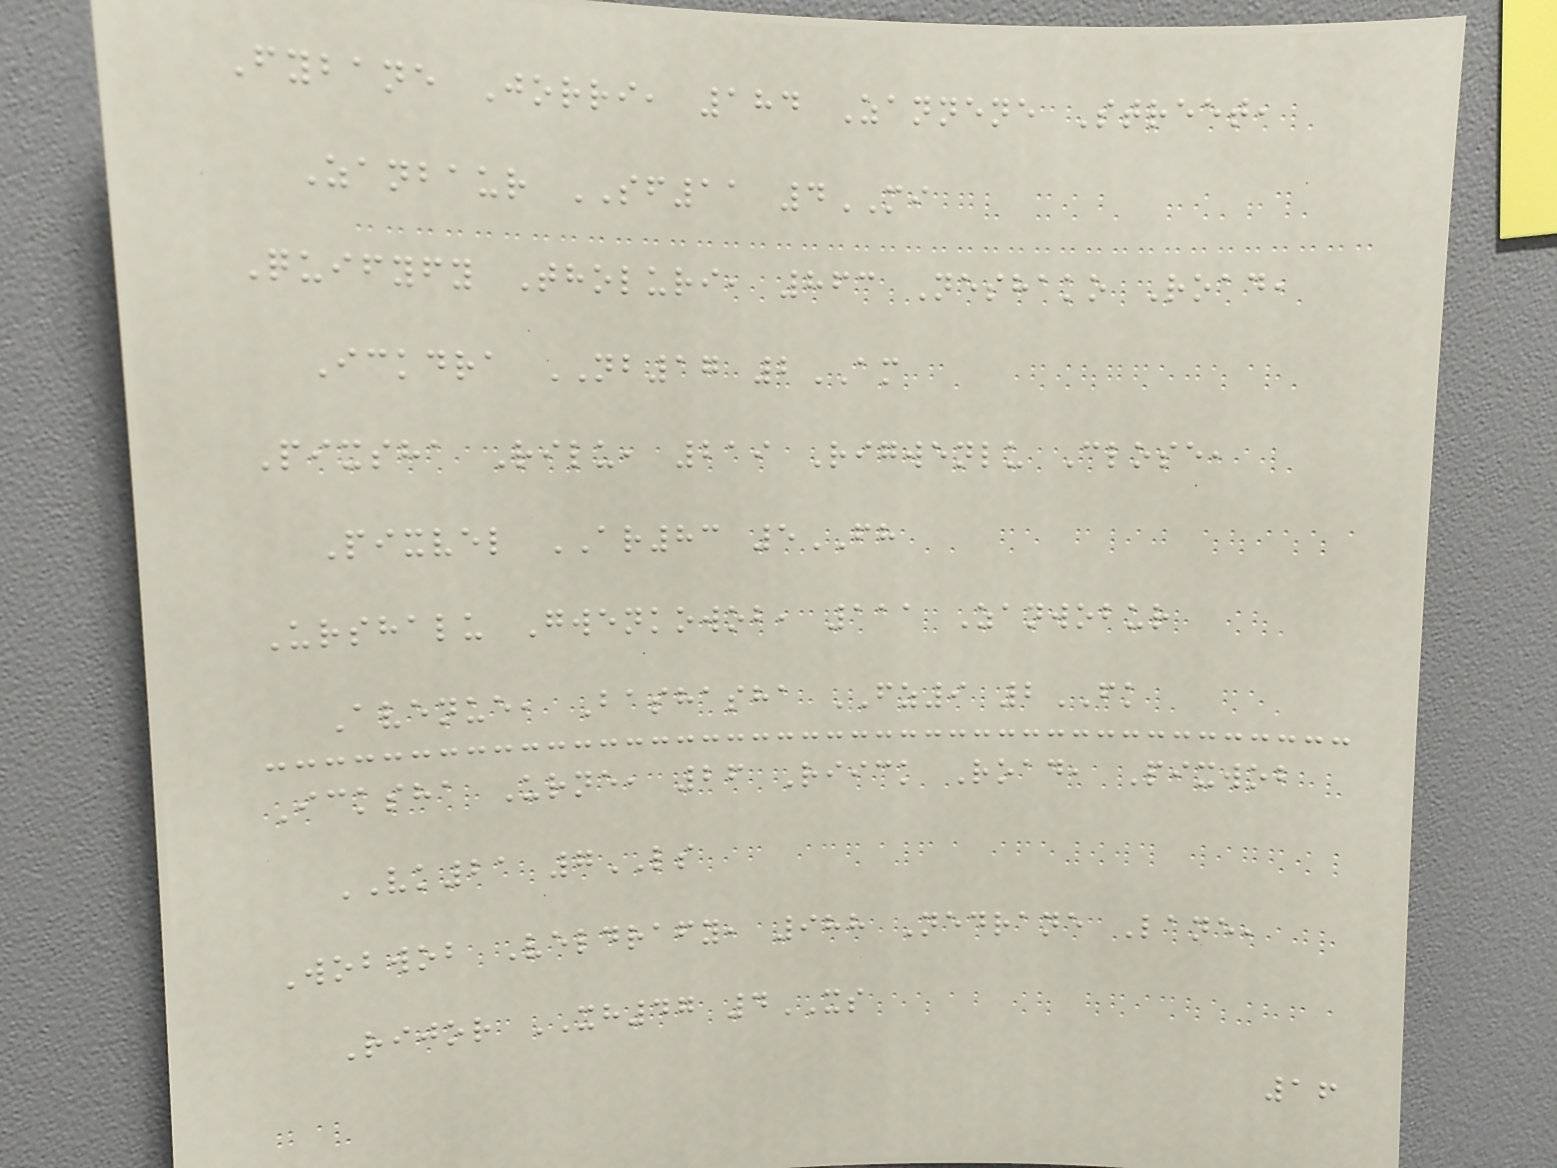Fybane Jorri, 184 Zannene Street,
Zanbaur SF11 4MI
Quifyfy Tholuri, 863 Neshako Road,
Ickdra NB17 2AM
Pixsha Rilu, 219 Rigwenlu Close,
Pixvel AR83 5FH
Urshalu Gwenkowob, 111 Zanwobur
Avenue, Bashasha FZ9 2FK
Icksha Urne, 26 Riick Road, Pixwob
VK21 7LS
Wobwob Veldrafy, 988 Nedrane Lane,
Rijor XH47 4XS
16
